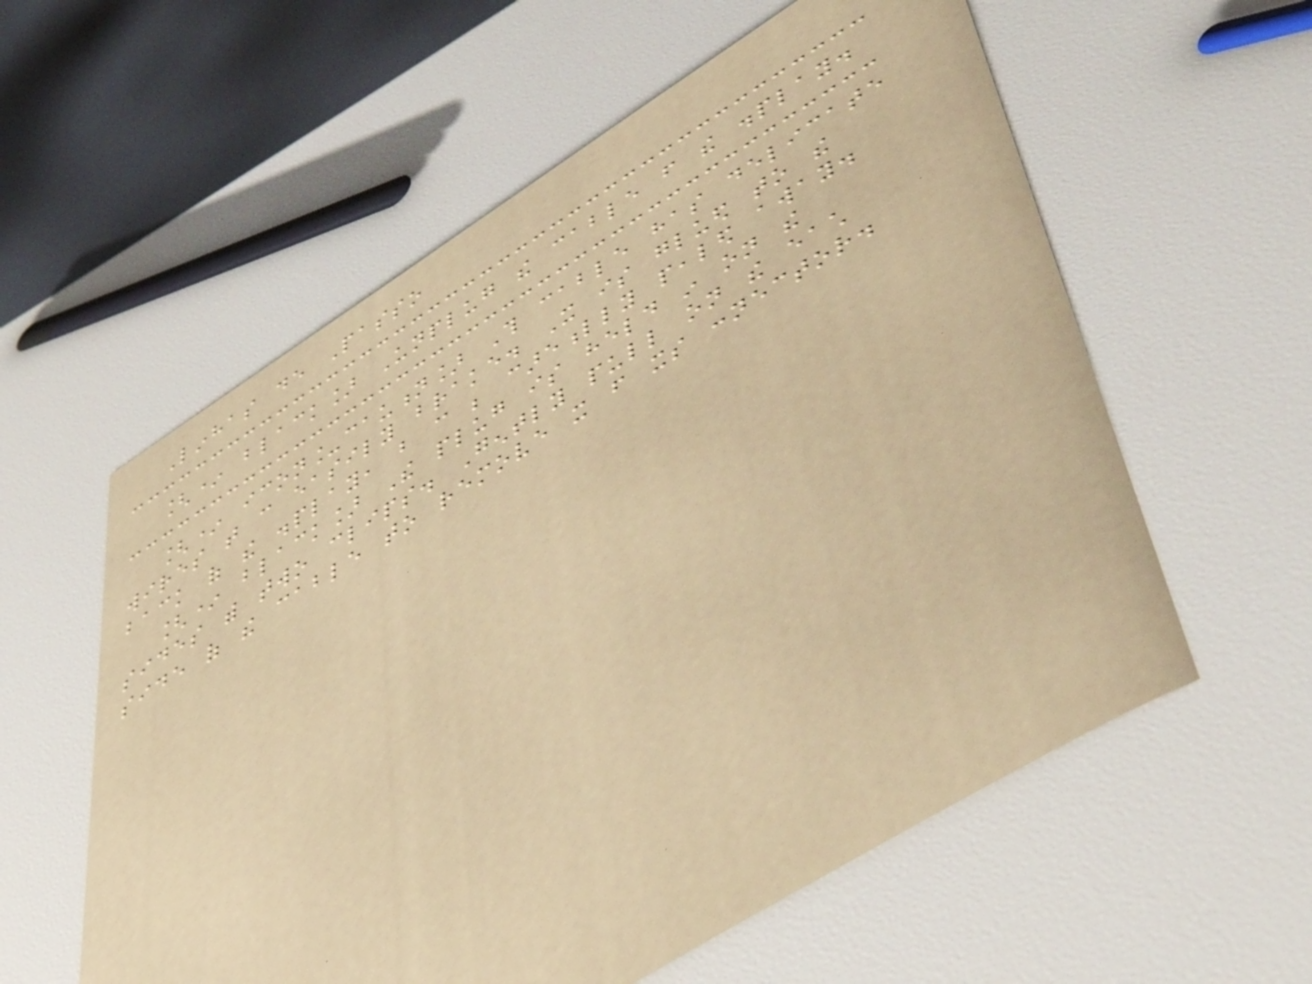Linhas de Passo
[* black] Unplug the cable from the display.
[* icon_caution] This cable has delicate
wires that can easily brake. It is glued to the
back of the display, but can be carefully pealed away.
[* black] The plug is held in on the
sides with two clips. Gently pull on the each
side of the cable to remove it from its connector.
